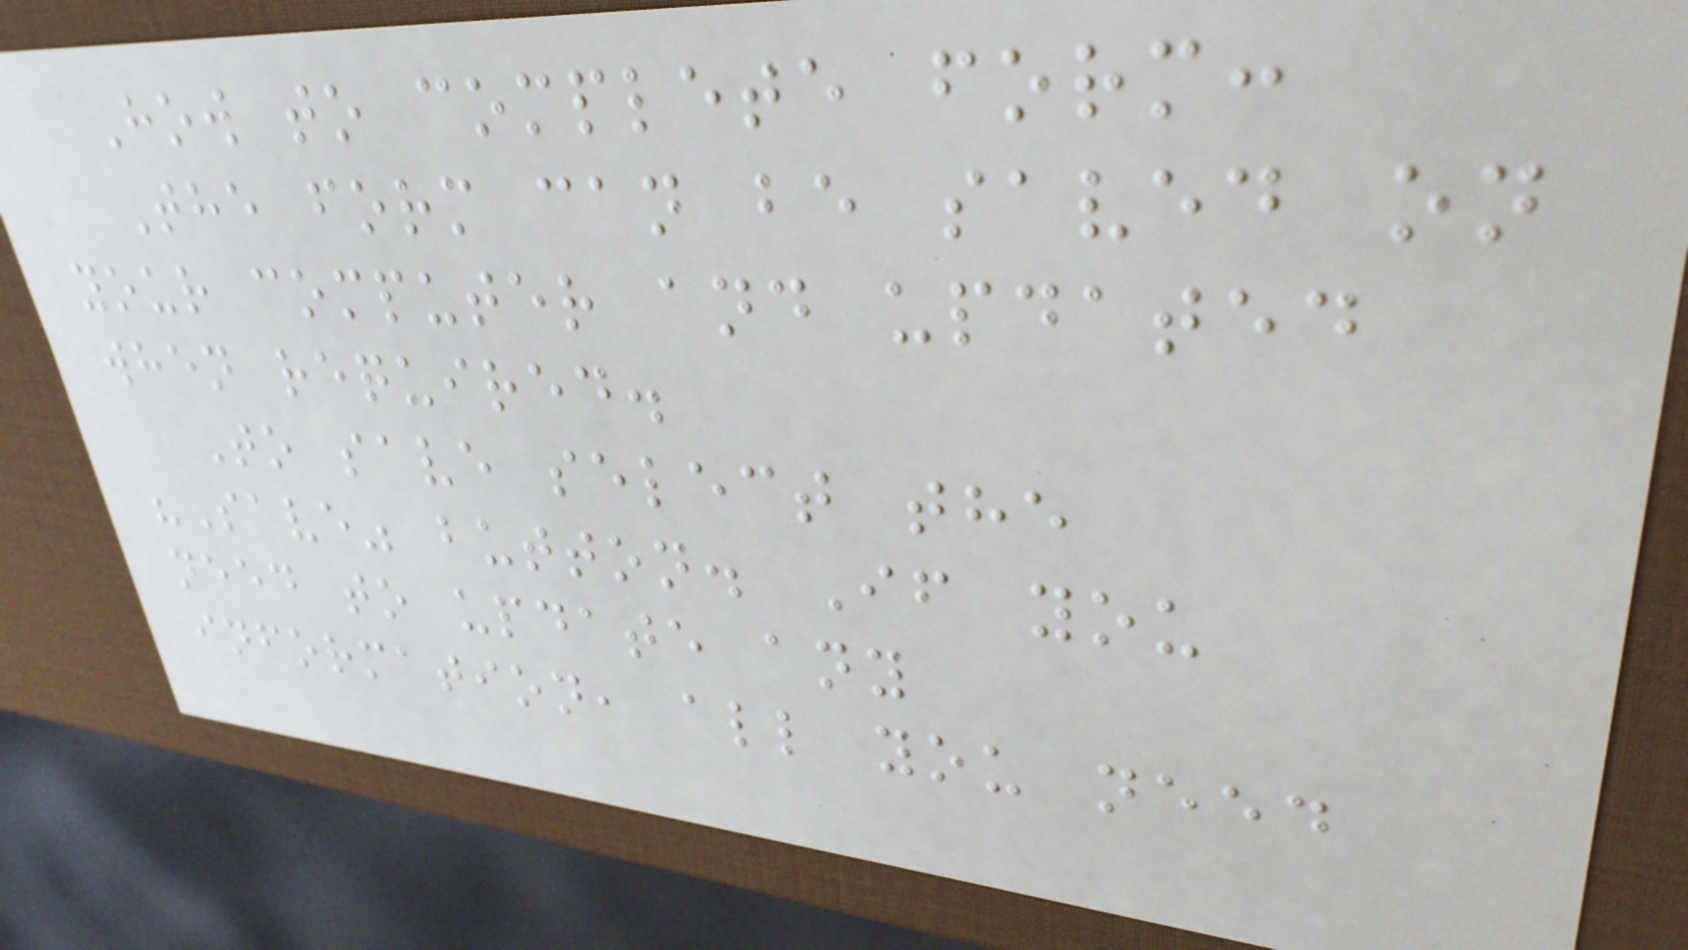How to complete form:
The form can be saved on
your computer and updated
when required.
To save select the
"Save" button. If you
need to update any
information, all you need
